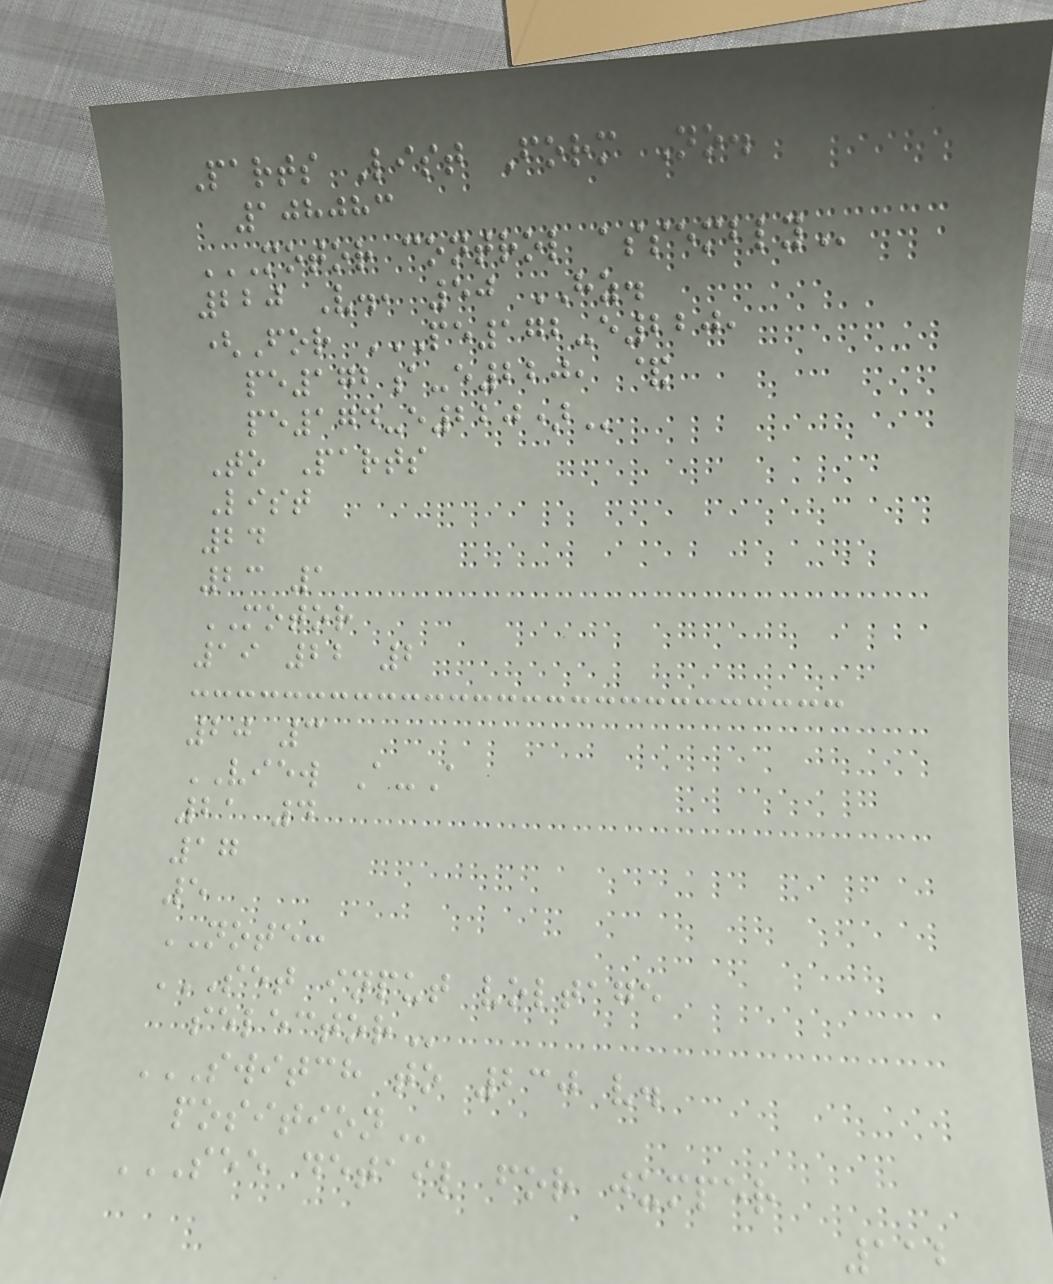Parts List Form No.
108083
MOTOR CONTROL ASSEMBLY
220 V., 50 HZ.
(For PE172-E220,
PE172A-E220, &
PE174-E220)
To Parts
List
24
23 1
MOTOR
19 22 2
20 3
VIEW A-A
21 4
17
5
NOTE:
SET INPUT VOLTAGE
SELECTOR
SWITCH TO 230 V.
POSITION
SEE DETAIL FOR JUMPER
112
